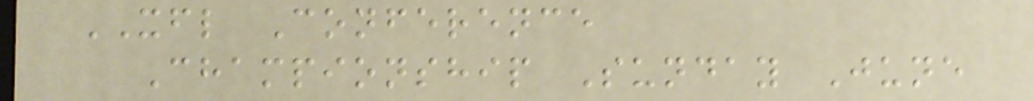XFL Conference
Championship Sunday June
